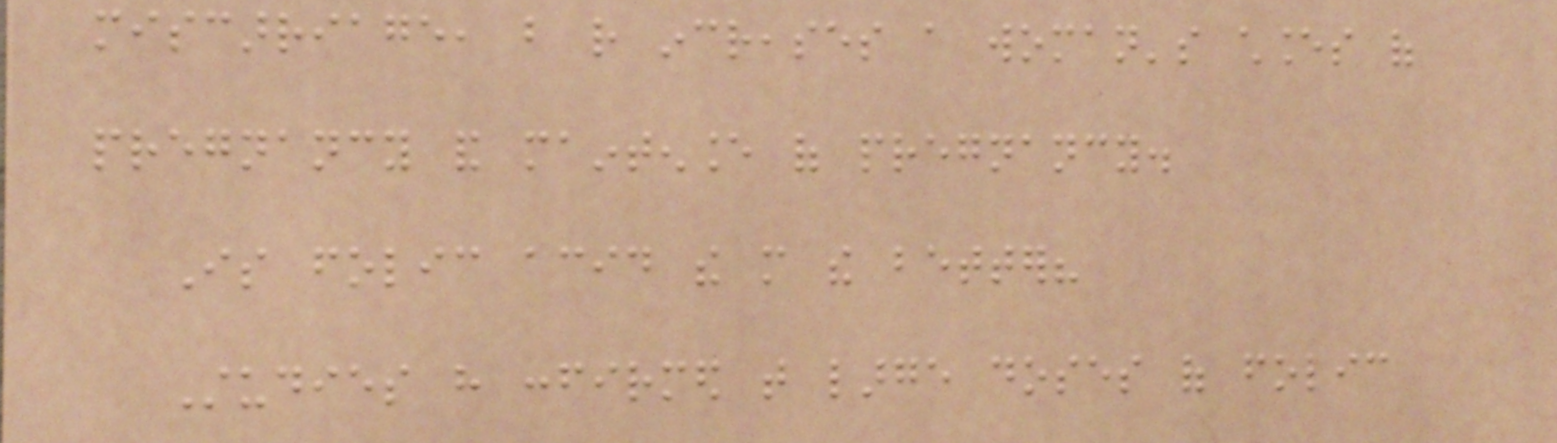miscarriage, but rather increases a woman's chances of
pregnancy and maintenance of pregnancy.
Is folic acid the more the better?
Studies have confirmed that large doses of folic
